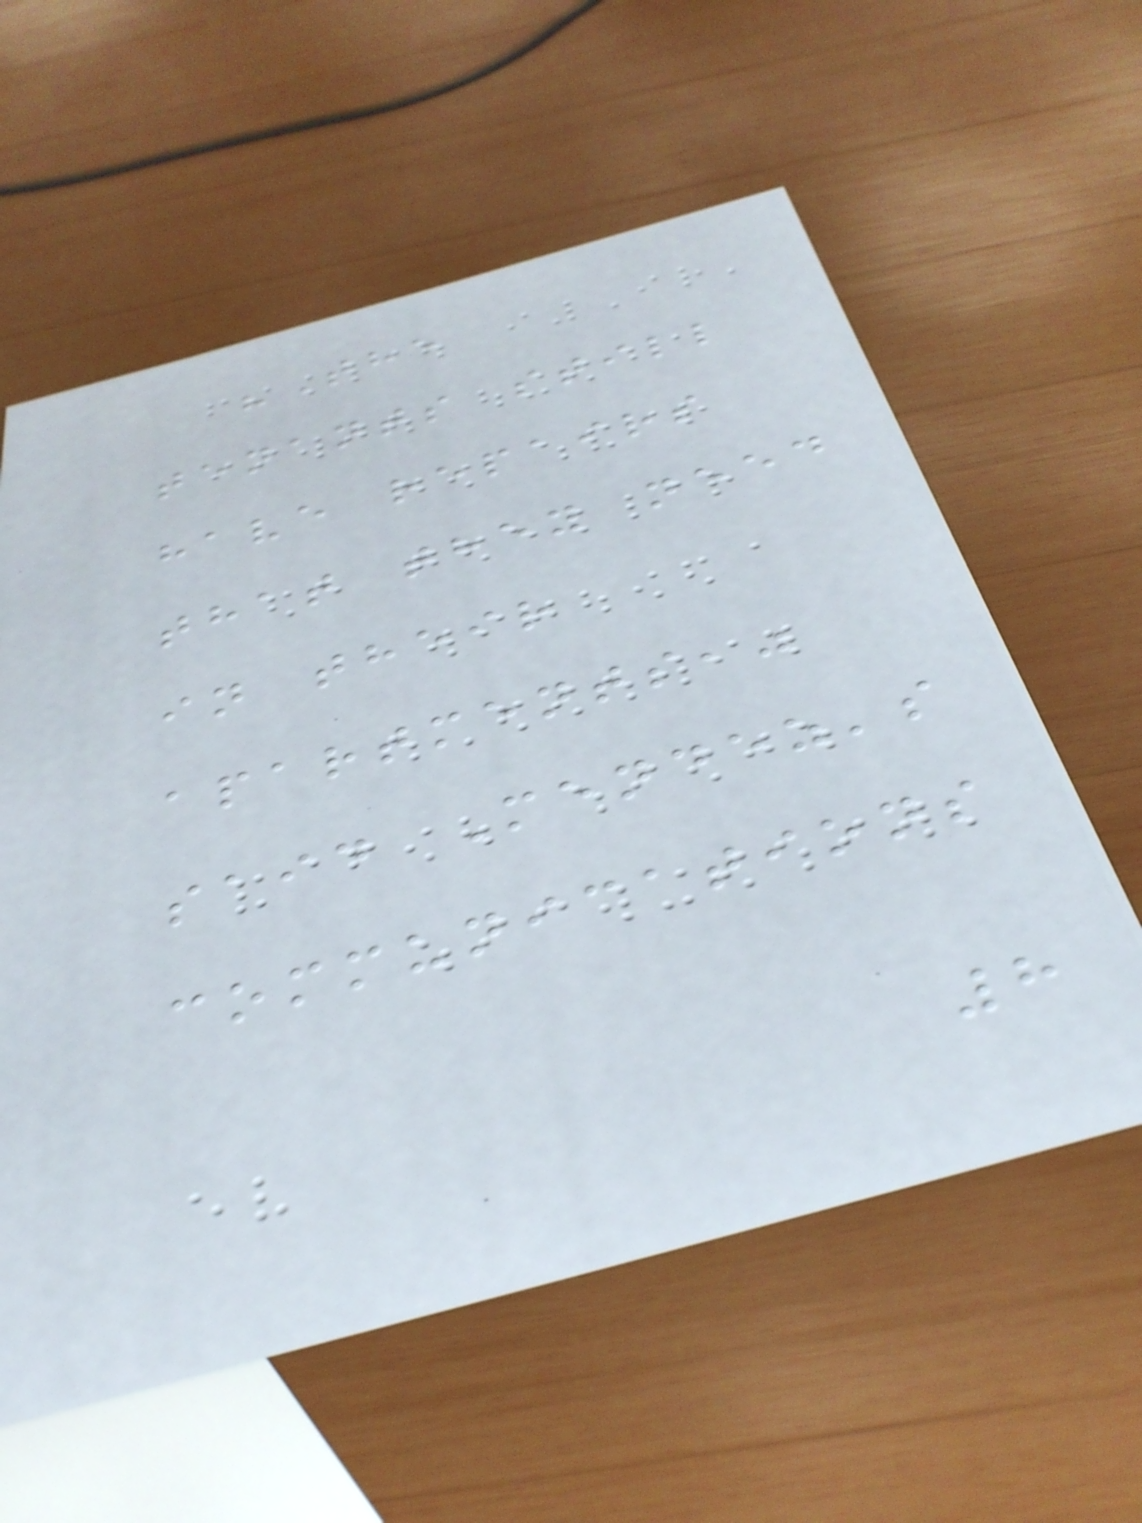"The
tenants still
have repairs
that they need
in their
apartments,"
said Mendez's
communications
8
